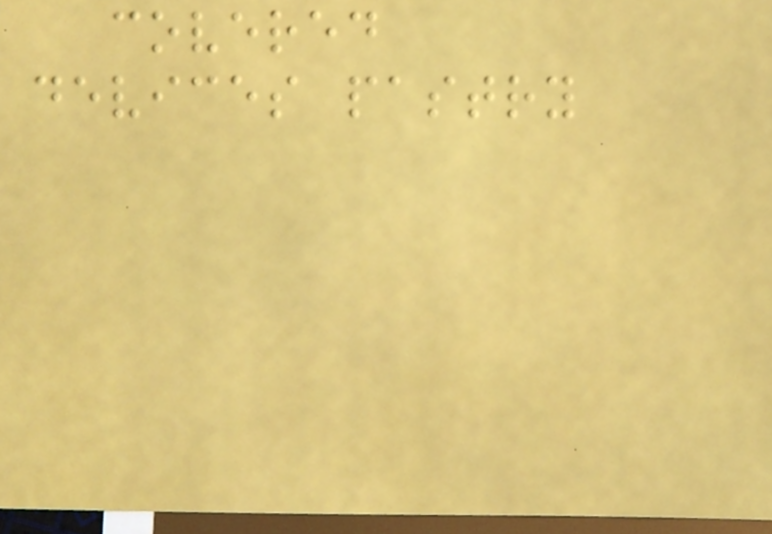covered
devices pastry
